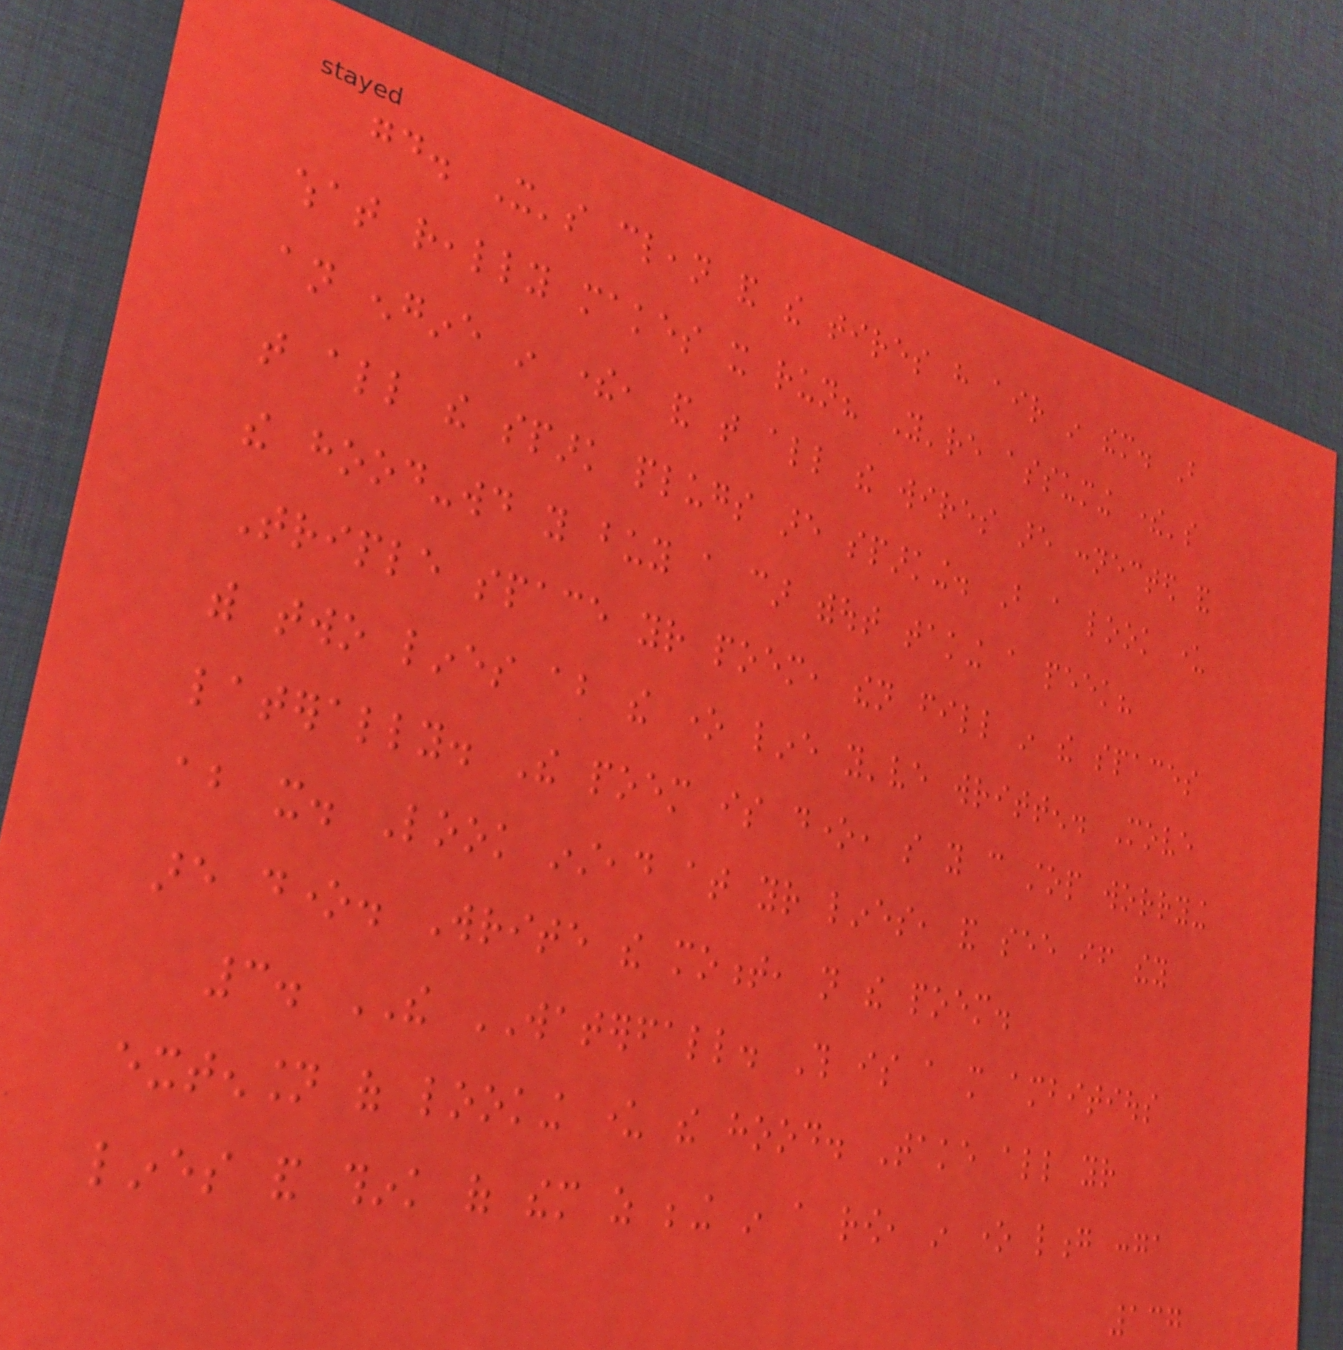good. It's clean and the tires have air in them. But
what really makes it run? You're assuming there's
an engine in there, and that all the wires are connected and
that all the spark plugs are sparking. But a look under
the hood-would you buy a car without taking a peek?
Triple space your poem, then fill in the spaces
with two lines about the one line you've written. Move
laterally. The poem is done, so you can stop worrying
about it. Look instead at your lines, and see if they
are done. Write the moment, not the poem.
3. THE WATERFALL. This is a more ambitious
extension of looking under the hood. Take all your
lines and think of them as being in a row, in one long conga
137
